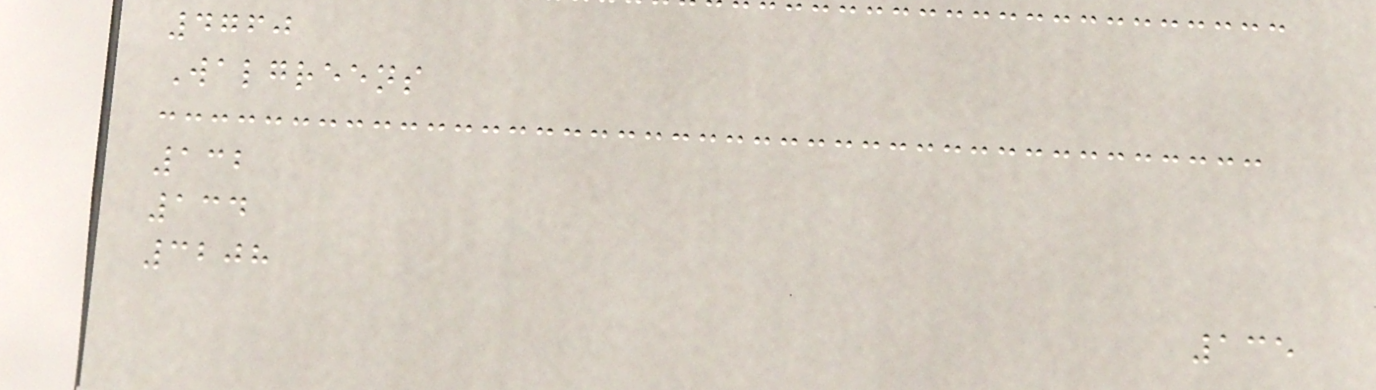4760
Walgreens
132
134
3208
135
